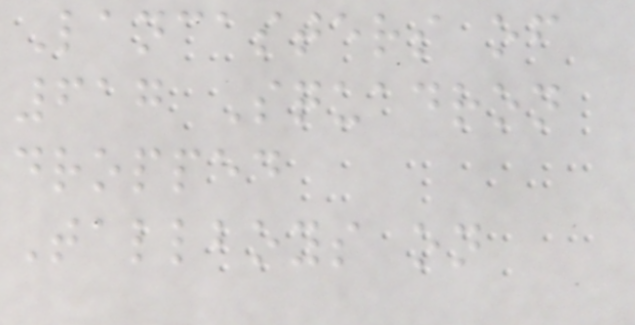Lancasters of
617 Squadron
dropped
Tallboys on
